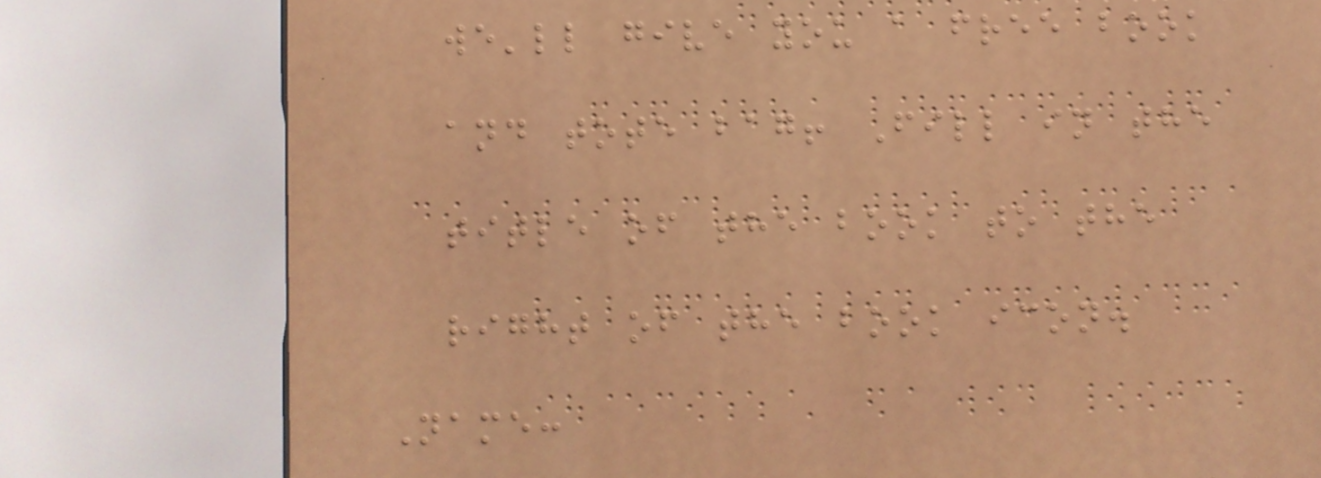we'll give you a free book
and tote bag! Fill in the
title of the book to the
right of the book icon.
Name:
